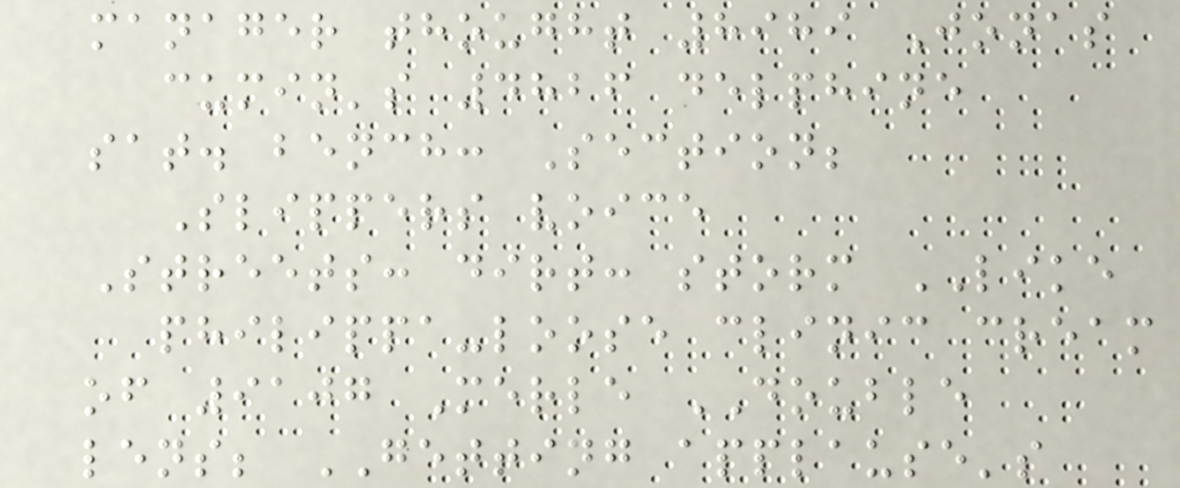manager thought 8989 Jonas
cumin's 4826 delphine
sat. bench: Section;
Slippers voice
Streets: dirt: storm LIKE
philippa-loose clinic cream
of 9107 Merle DOUBLE
lens; GETTING applause's
